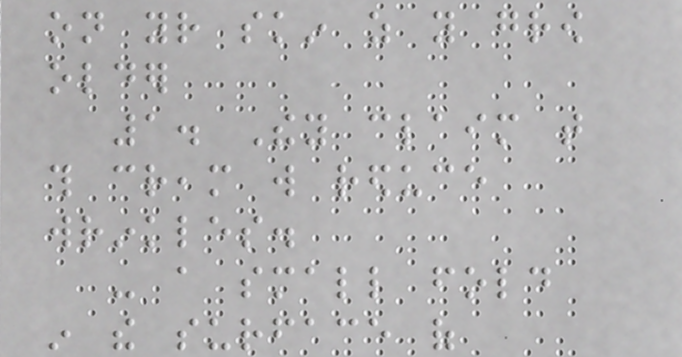on your skin as you grow
older
1. They claim that
this cream will reduce
wrinkles.
- a small fold
in the surface of
